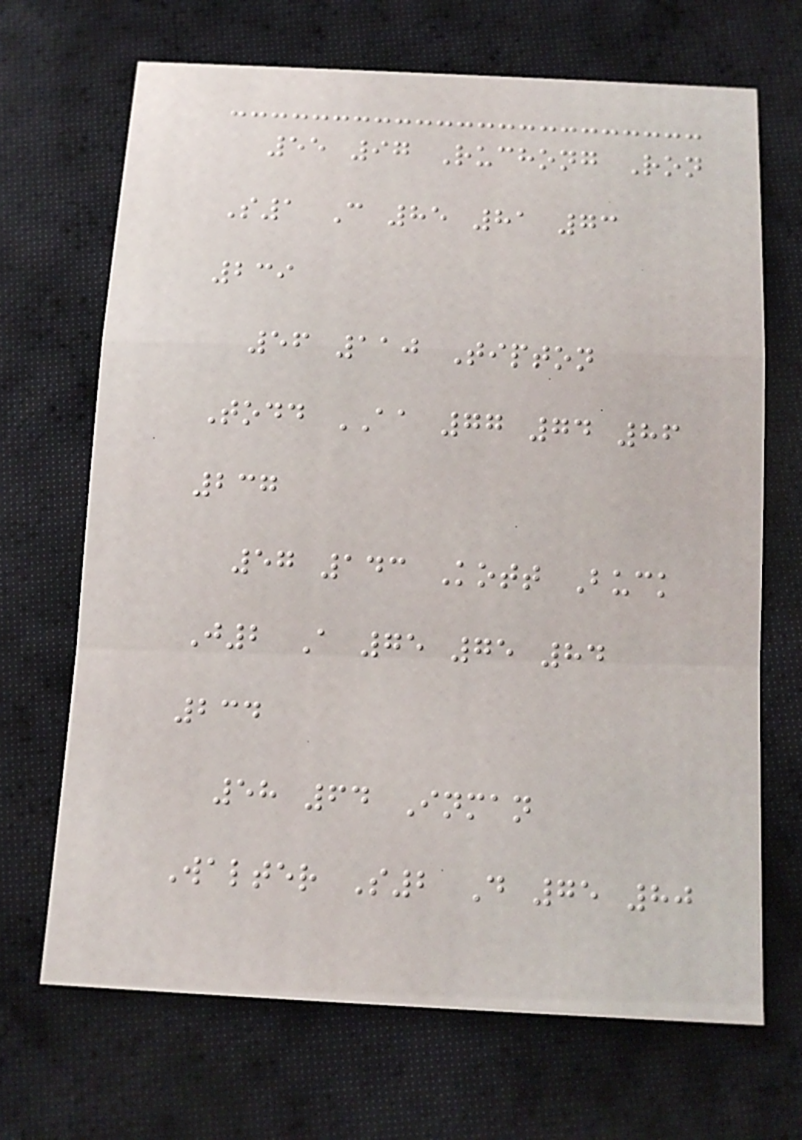55 97 Ruchong Ron
S1 C 85 81 73
239
56 110 Tipton
Todd AA 77 74 86
237
57 143 Kott Buck
J2 A 75 75 84
234
58 64 Inman
Walter S2 D 75 80
